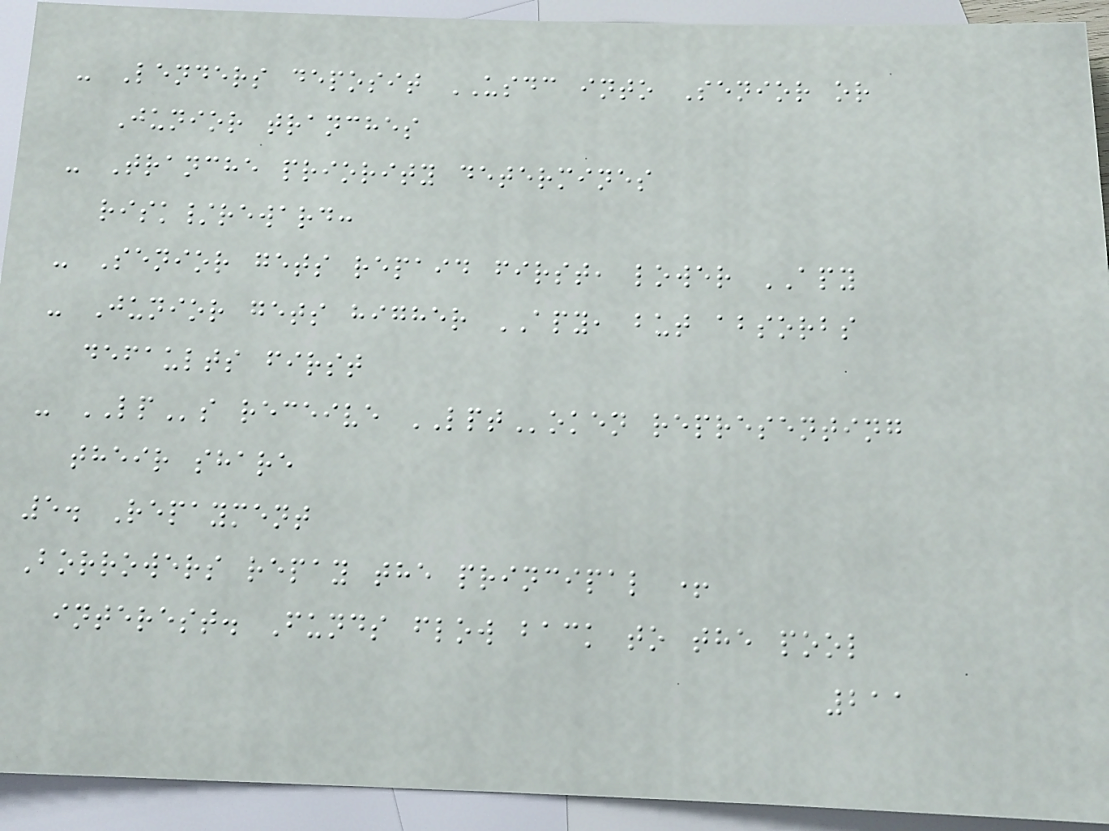- Lenders deposit USDC into Senior or
Junior tranches
- Tranche priority determines
risk/reward:
- Senior gets repaid first, lower APY
- Junior gets higher APY, but absorbs
defaults first
- LPs receive LPToken representing
their share
5. Repayment
Borrowers repay the principal +
interest. Funds flow back to the pool
211
